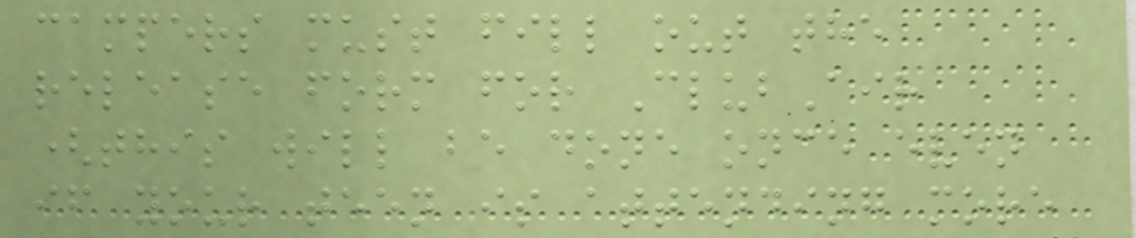campers must fill out the
release form for ClubAir
(this will be done once even
if your teen is attending more
